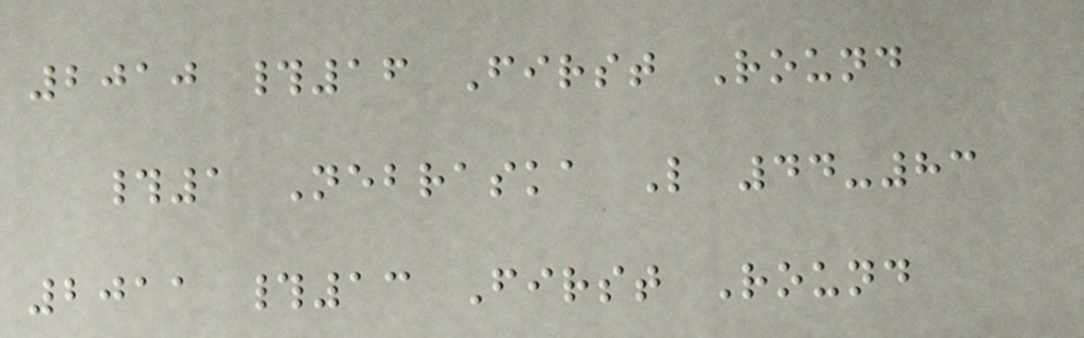2010 #16 First Round
#1 Nebraska L 44-83
2011 #13 First Round
